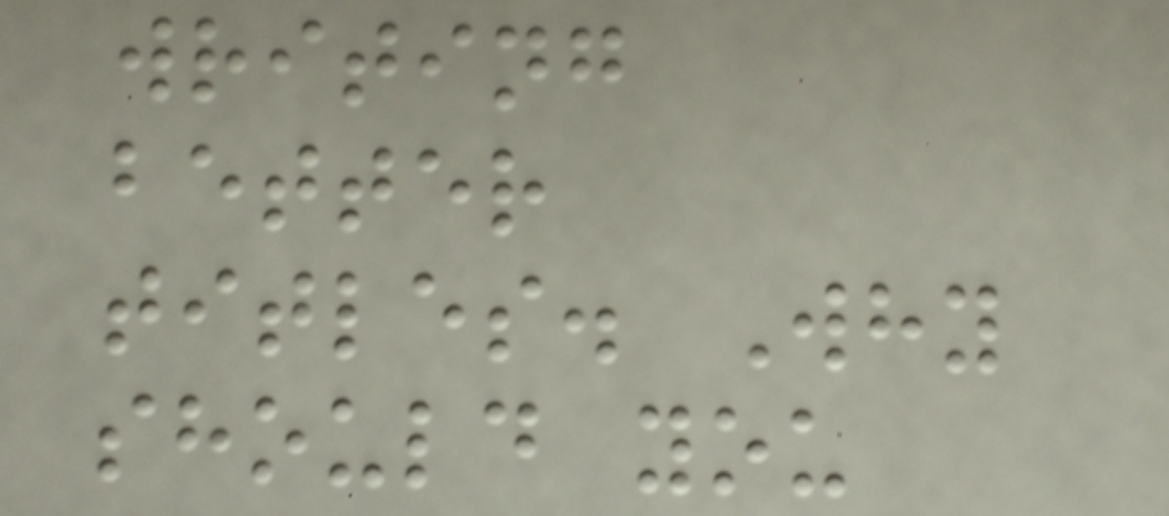writing
better
titles. Why
should you
